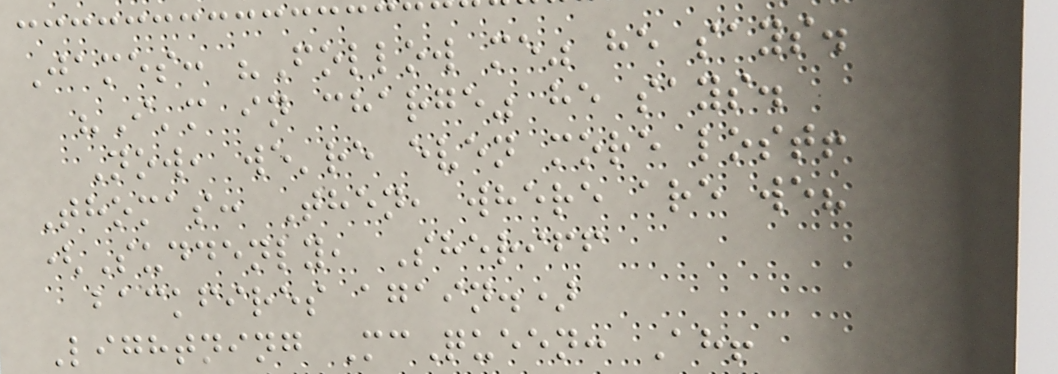James: "Follow me" he says.
"I'm in charge" he says.
Now, we're even more lost!
Thomas: Then, where are we?
(Suddenly, Sheriff
backfires again.)
Lightning McQueen: Ah!
